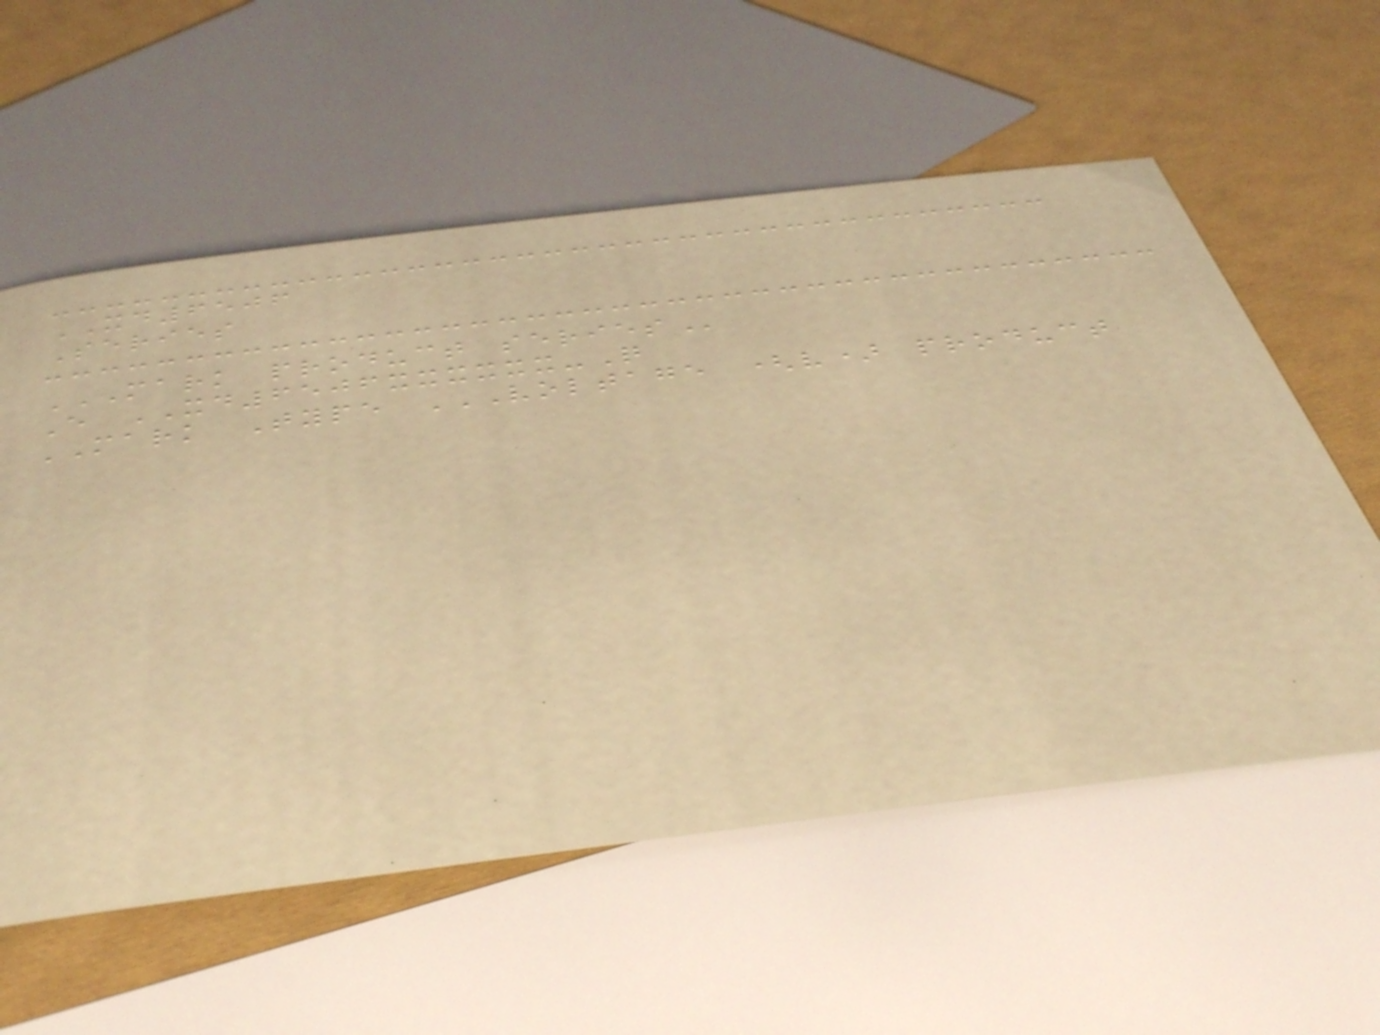XD6506
Series
MARK PRODUCT SERIES
E XD6506xxxxxx-Q
MARK Type VOLTAGE (V) PRODUCT
